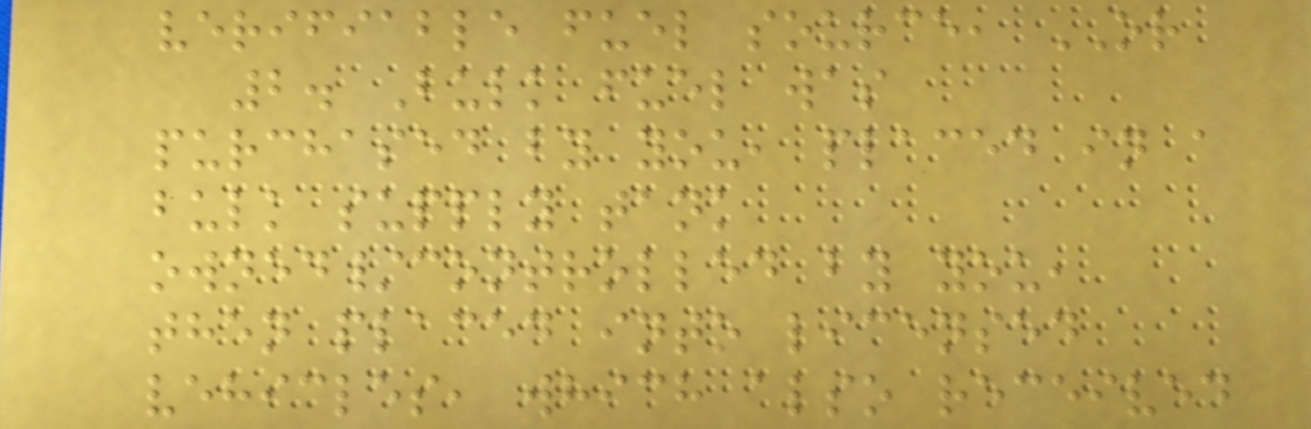verifiable fuel source, OR
2. Bulk fuel was
purchased by you, placed in a
bulk supply tank
owned/controlled by you,
then placed into licensed
vehicles, which also received
